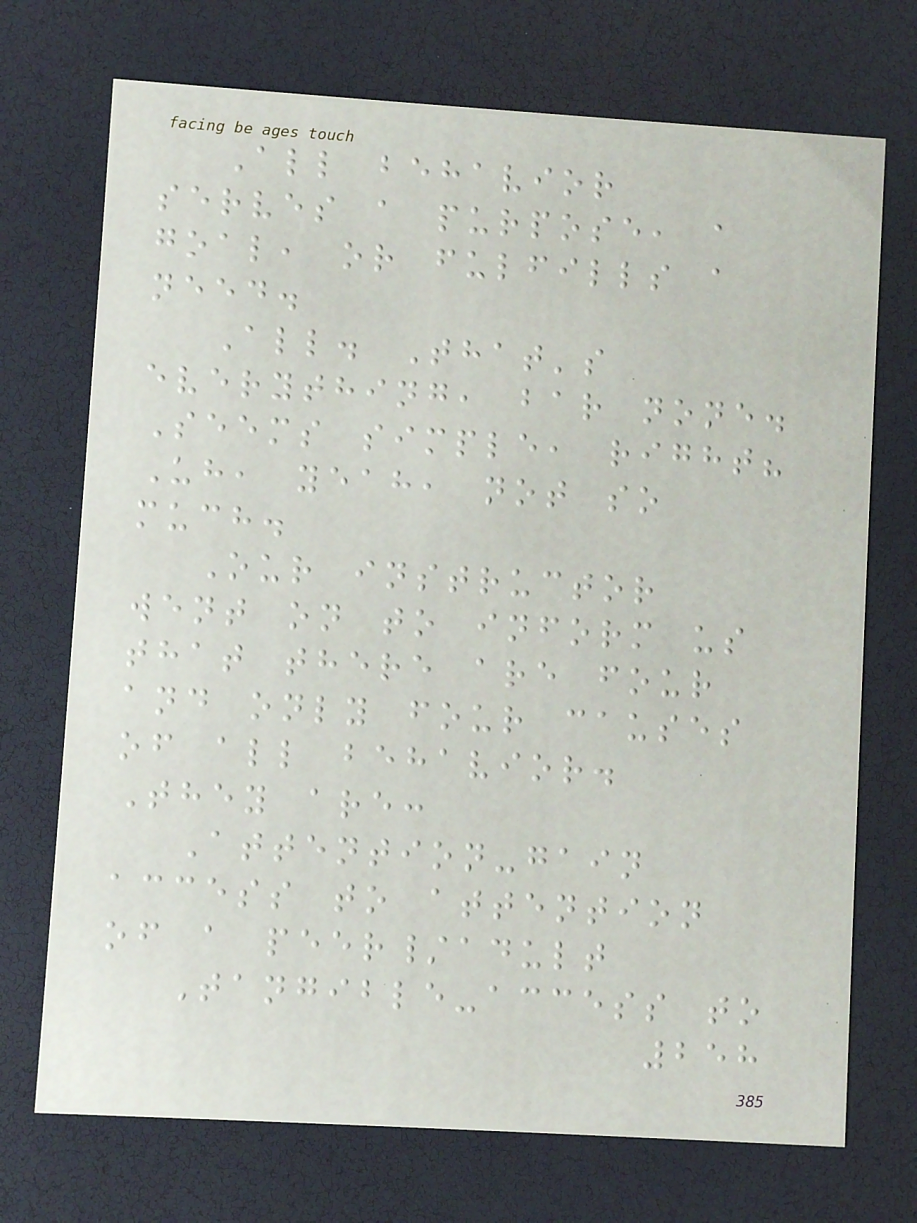All behavior
serves a purpose, a
goal, or fulfills a
need.
All. That's
everything, bar none.
Seems simple, right?
Uh, yeah, not so
much.
Our instructor
went on to inform us
that there are four
and only four causes
of all behavior.
They are:
Attention-gain
access to attention
of a peer/adult
Tangible-access to
258
